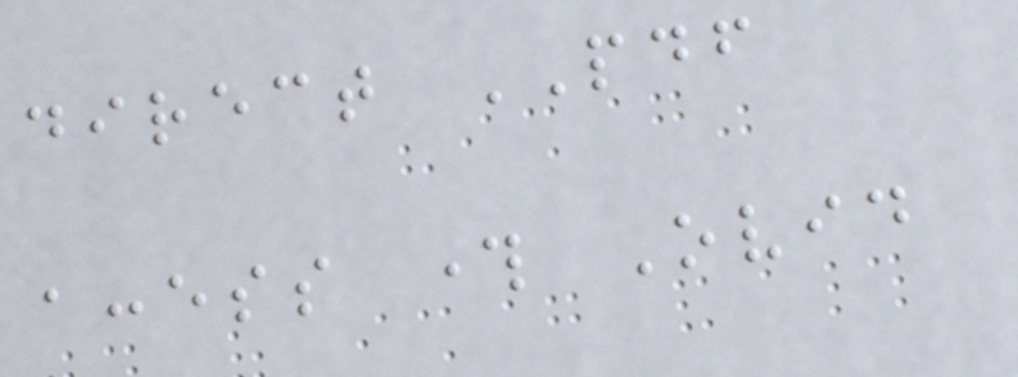direct PDF
access through Ovid
